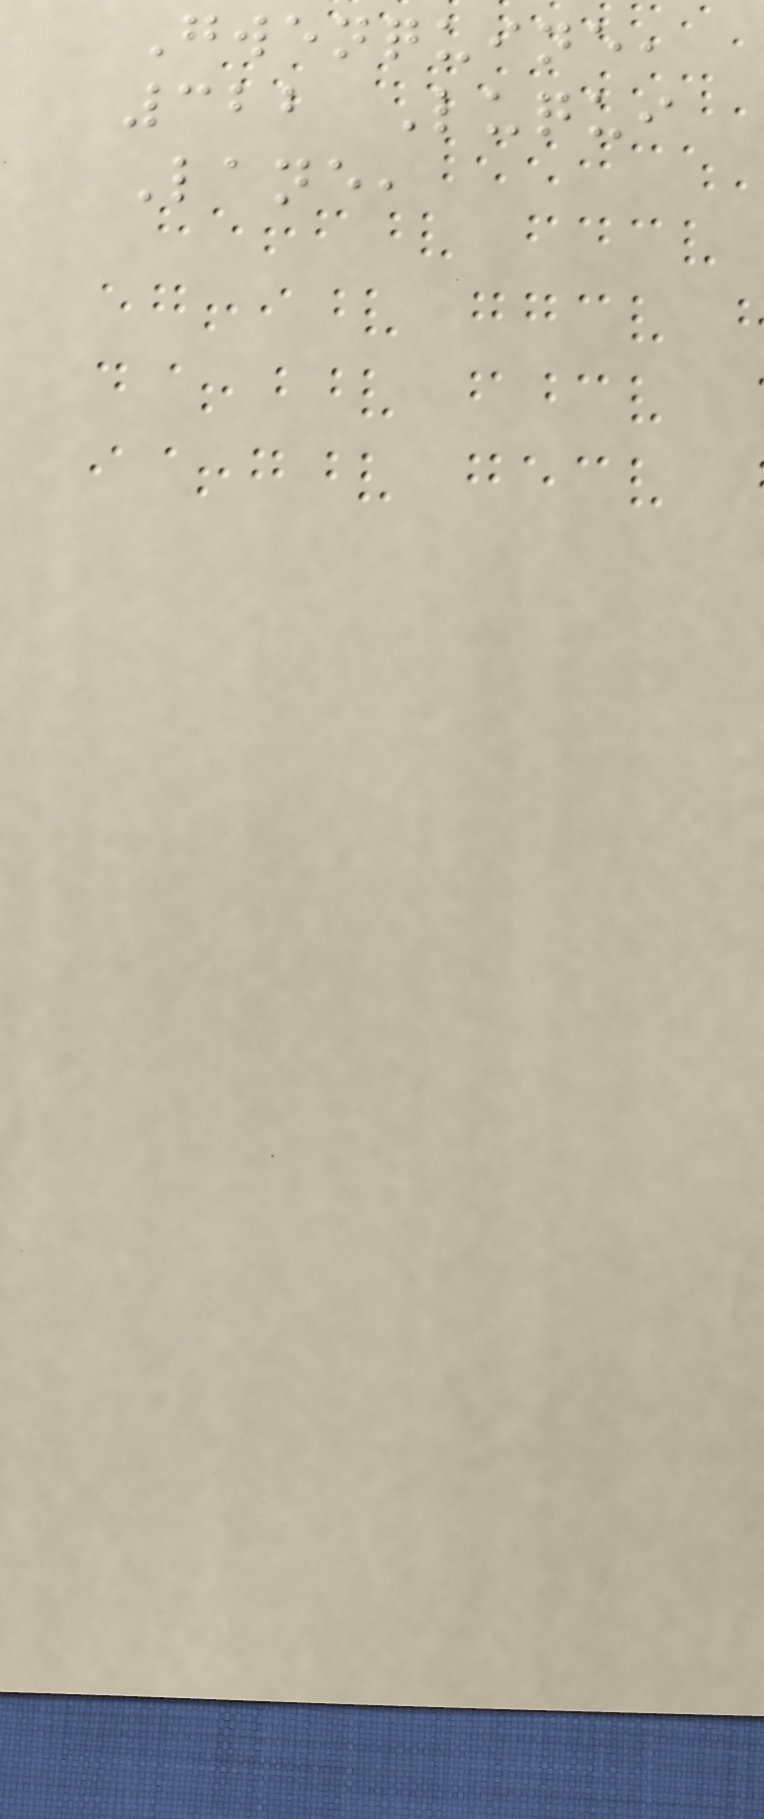Gwenquine,
322 Luqui
Lane,
